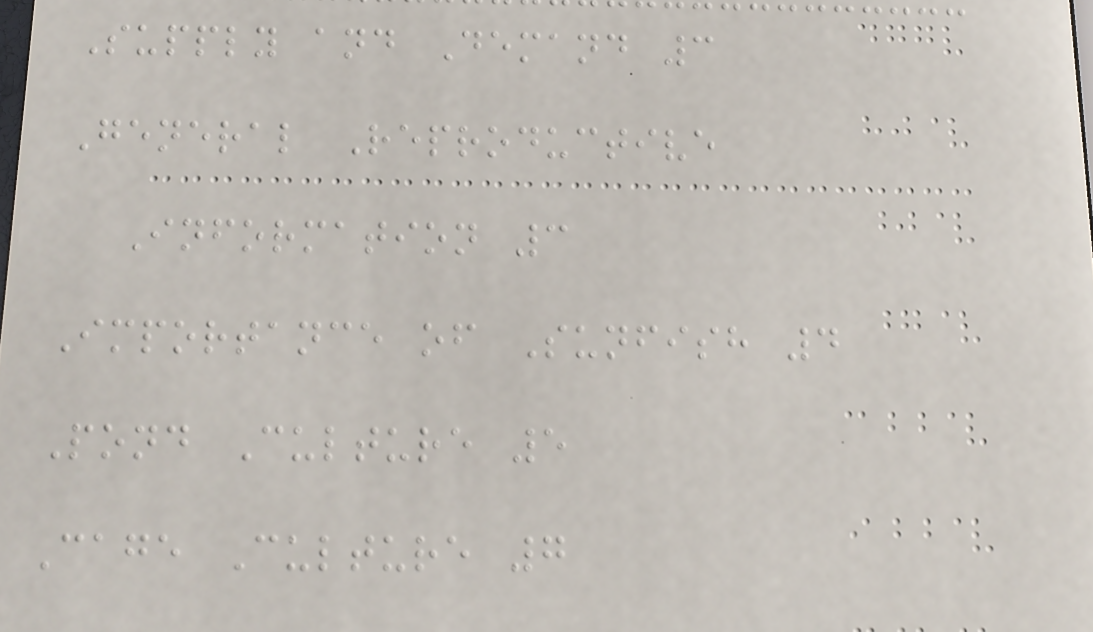Supply and Demand 3
General Reproductive
Information 3
Importance of Sunfish 4
Pond Culture 5
Cage Culture 7
